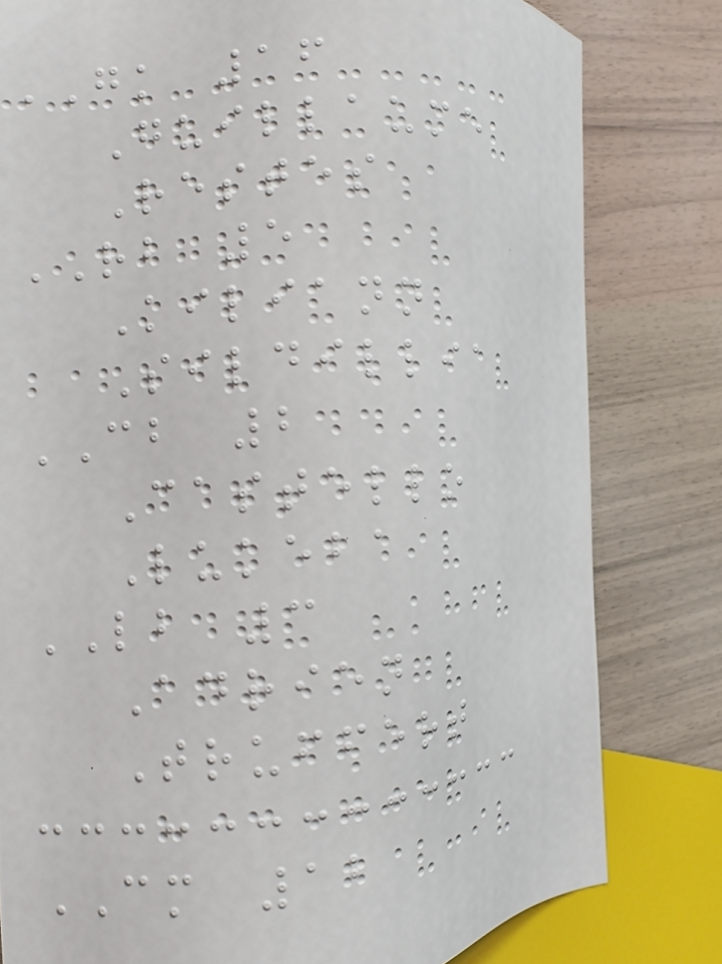GK 16
Guillaume
Restes
RB 5
Kiliann
Sildillia
CB 2
Castello
Lukeba
LB 3
Adrien
Truffert
CM 12
